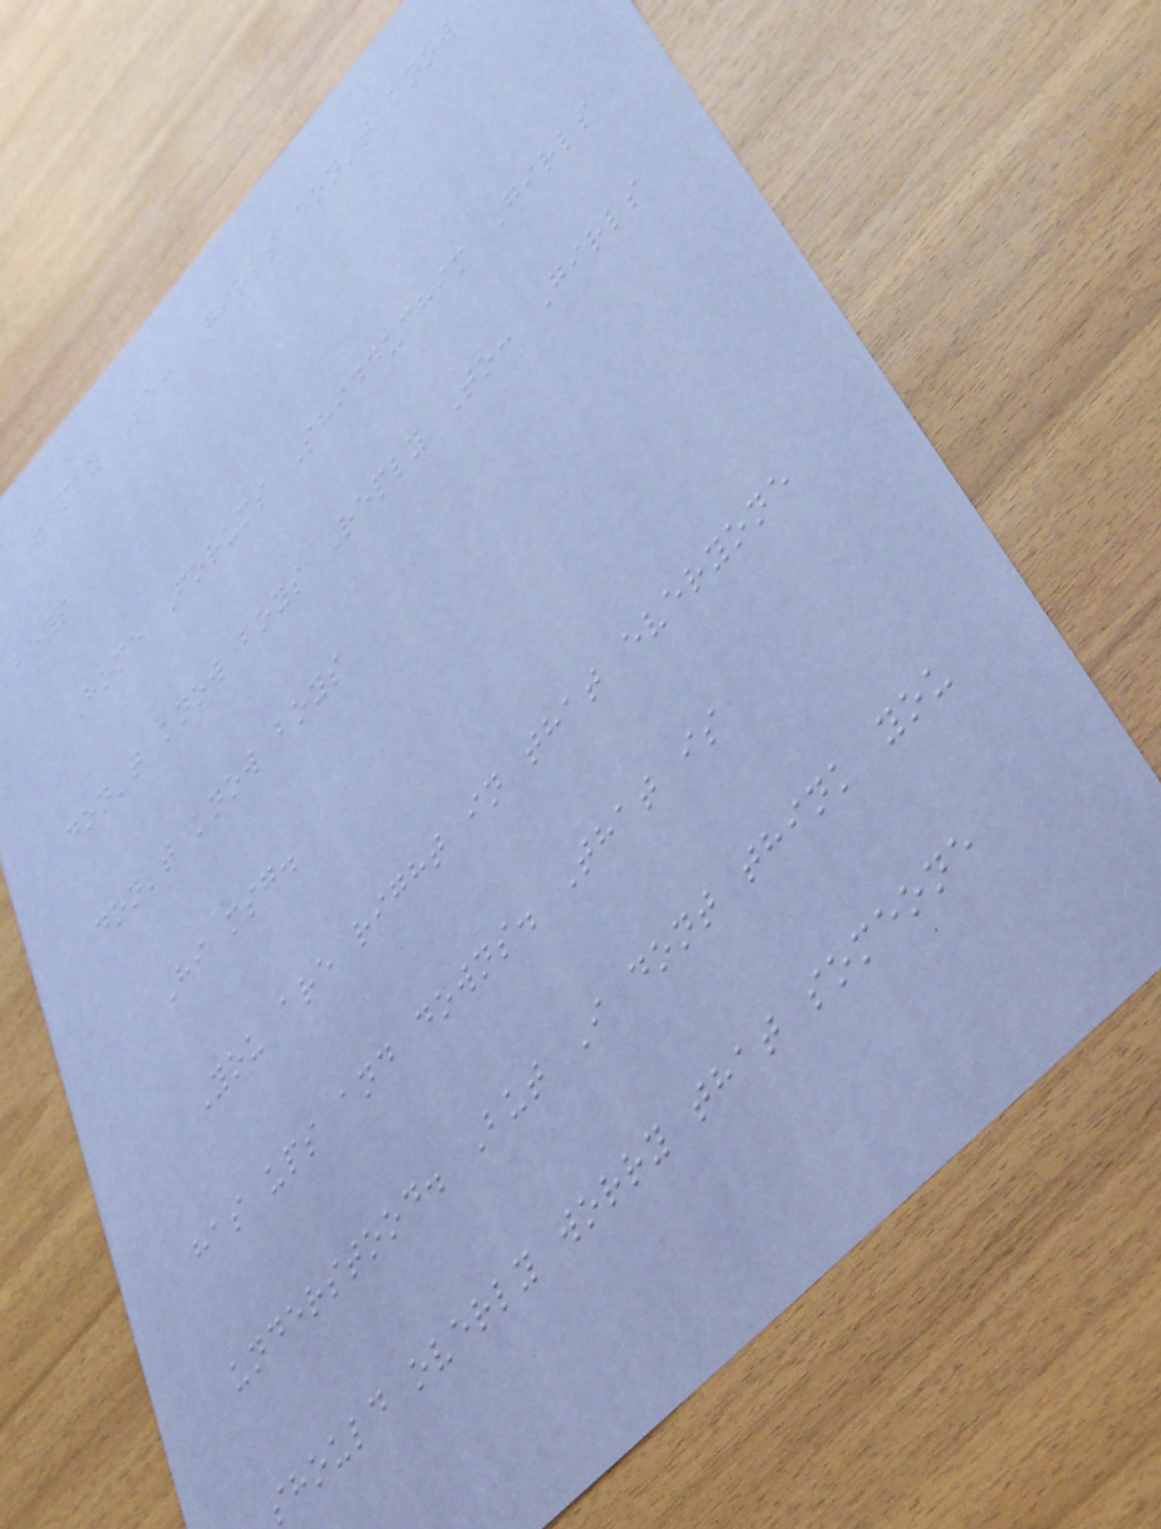Reply To: Girls don't know
boys
Home Forums Shidduchim Girls
don't know boys Reply To: Girls
don't know boys
Hi msg.
You are right in that everyone
has ups and downs. That is
understood. But I dont think you
should overly worry that someone
